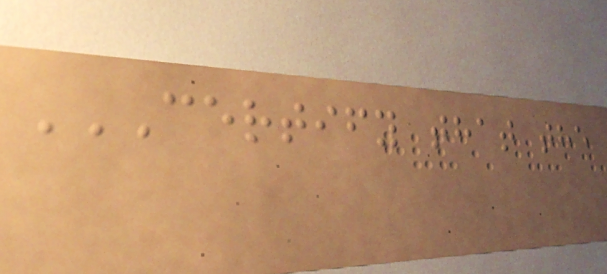CERTIFY THAT THE
